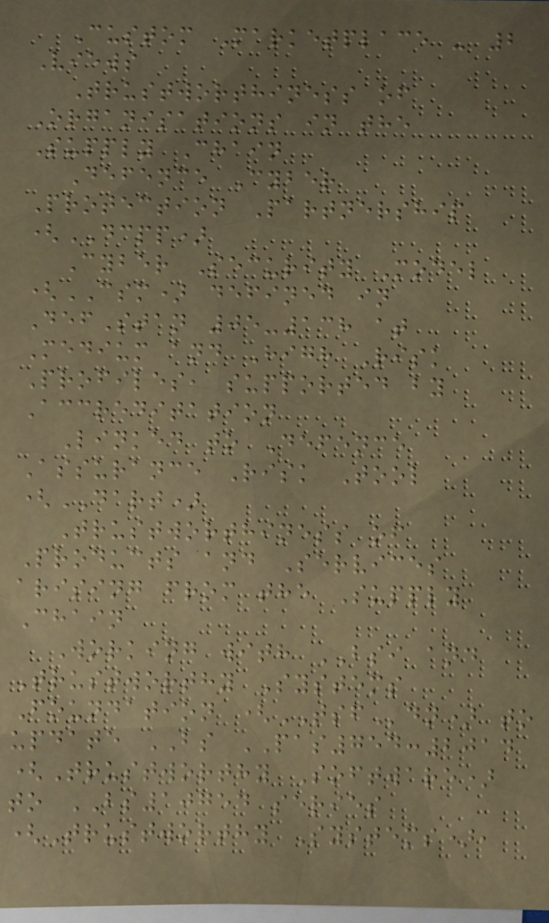Custom Marketplace - 2
Views
Trustworthiness of
Organisations in the
Supply Chain
Defence Cyber
Protection Partnership
(DCPP)
Cyber Security Model
(CSM) defined in
DefStan 05-138 at
Medium and High Risk
Profiles, supported by
Accreditation
Linked to Defence
Assurance Risk Tool
(DART)
Trustworthiness of
Products and Services
arising from the Supply
Chain
Working with BSI and
Trustworthy Systems
Foundation (TSFdn) to
update BS PAS754:2014
(Trustworthy Software)
to BS10754 series
(Trustworthy Systems),
